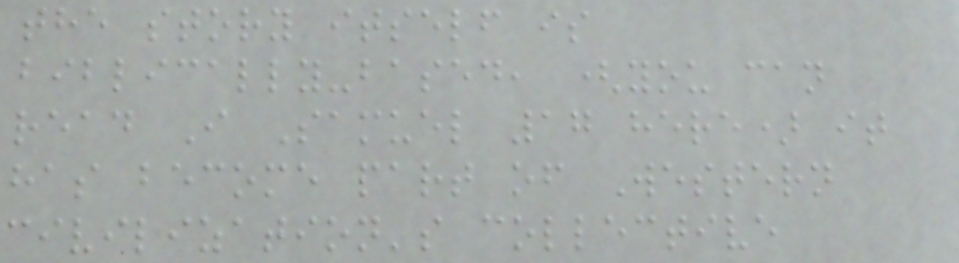the story itself is
biblically-based, (you can
read I Samuel 17 here) it
has become part of Western
civilization's collective
